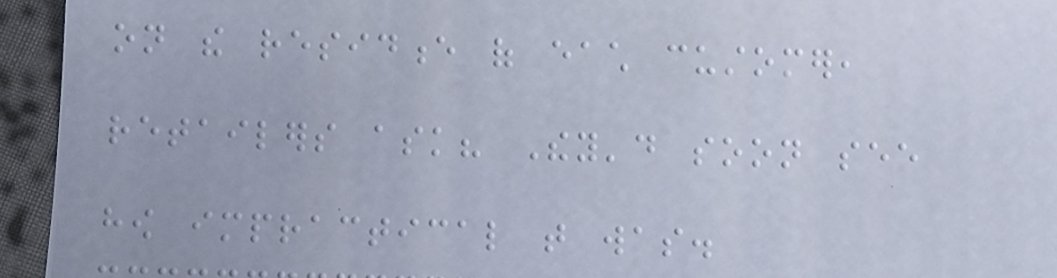on the residence of each customer,
retailers ask? They'd soon see
how impractical that was.
